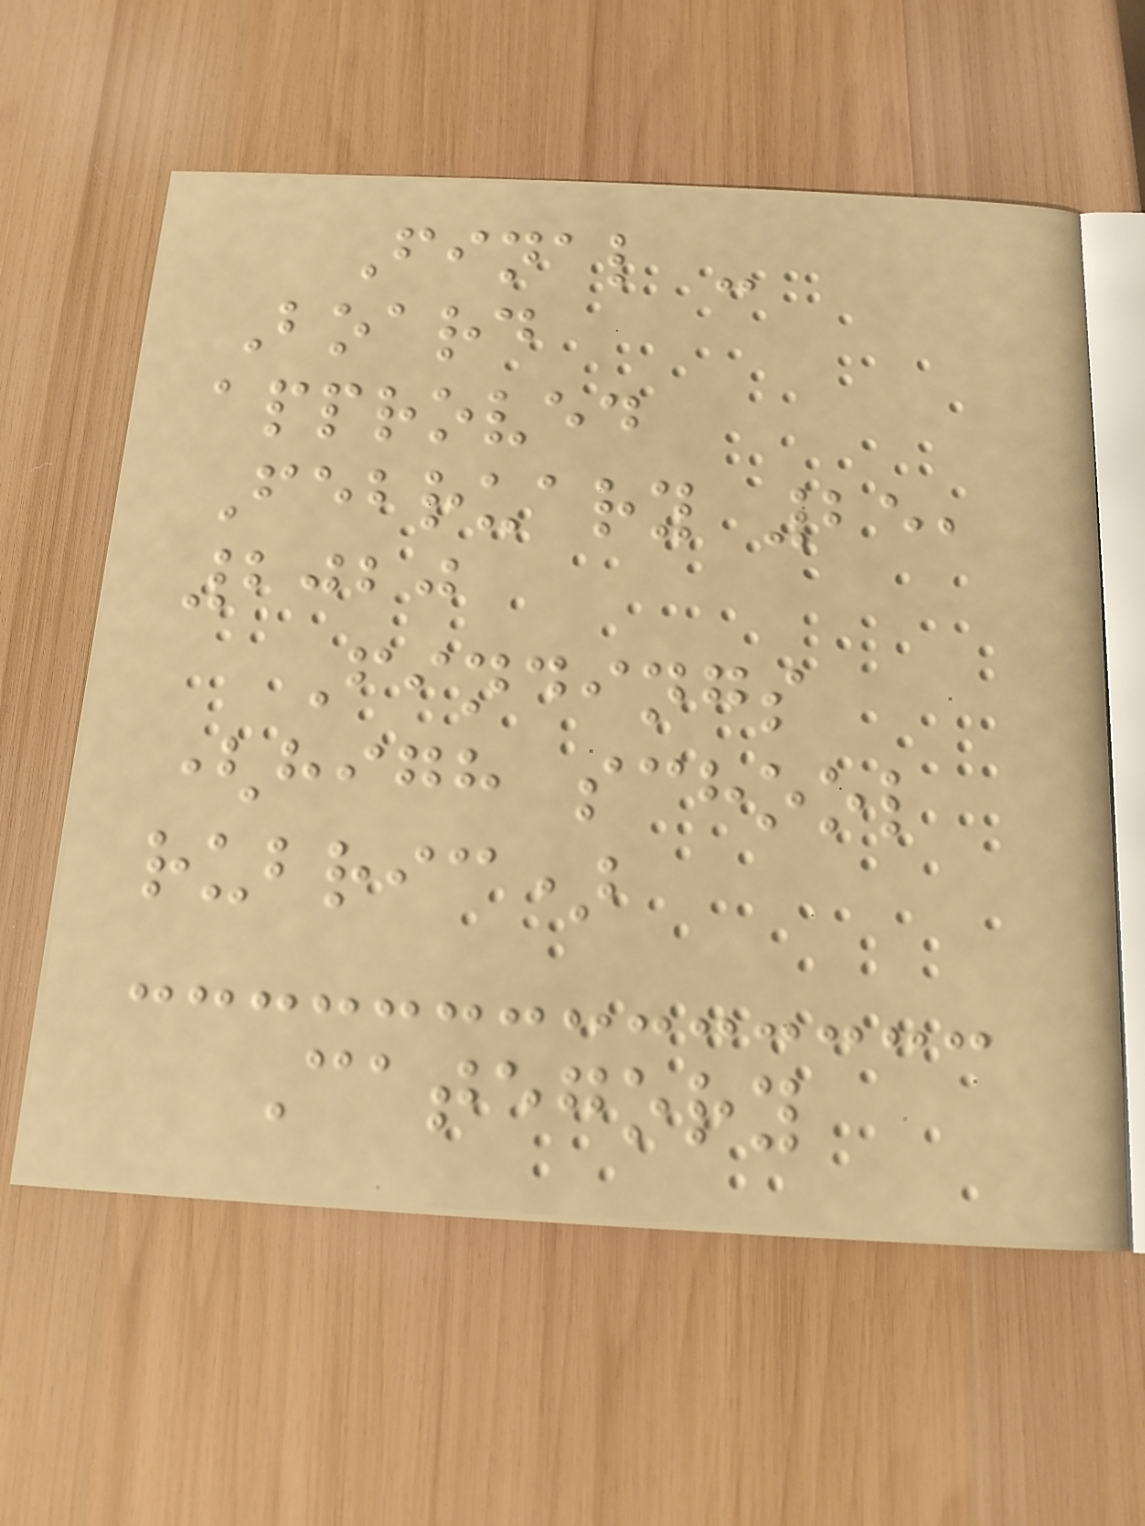Final -
Board
approved
February 25,
2020
Findings
(high school
rubric)
Category
